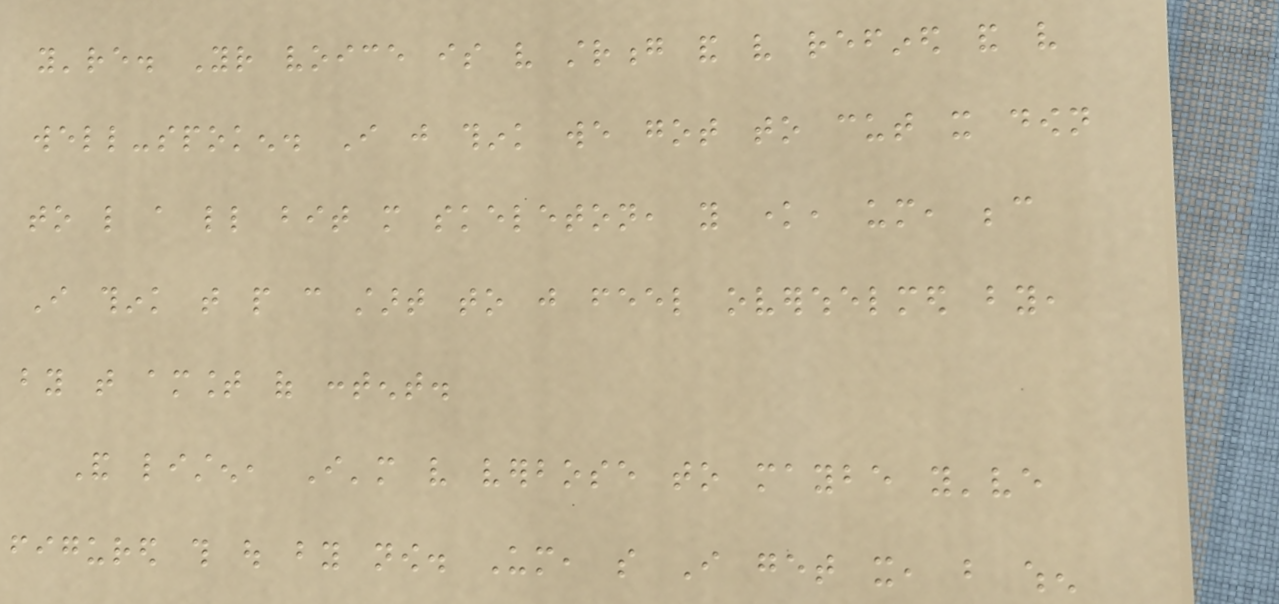you're. Your voice is very strong and very refined and very
well-spoken. I just think we got to cut it down
to like a little bit more skeleton, you know, um, because
I think that people can start to just feel overwhelmed by,
by that amount of content.
And listen, I'm very verbose to maybe you've
figured this out by now. Um, so I get it, but when
